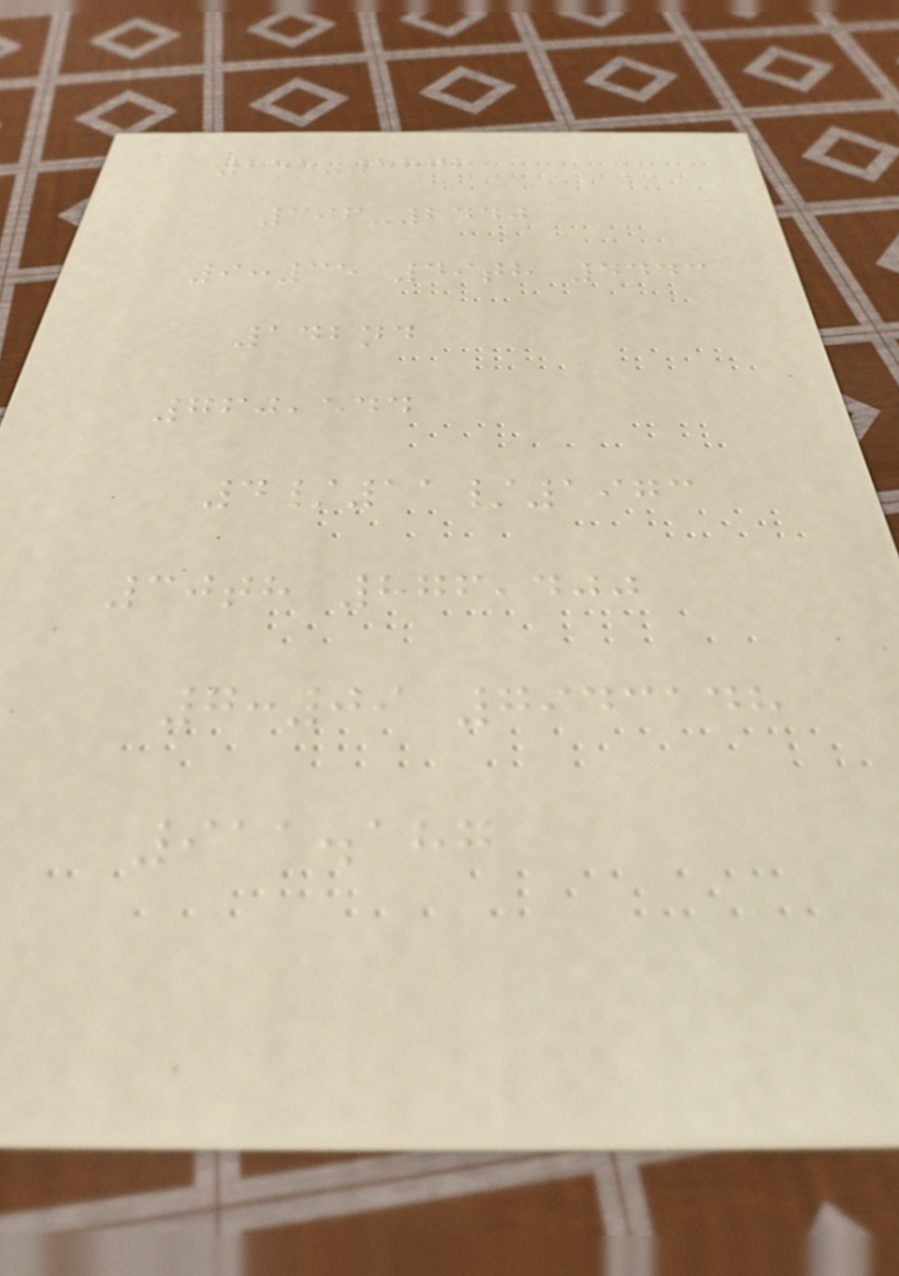255-5862
396-2440
9:35 49th 4443
142nd
760,544
4/11/1973
30th 876,400
7:09 7943148
911.187
